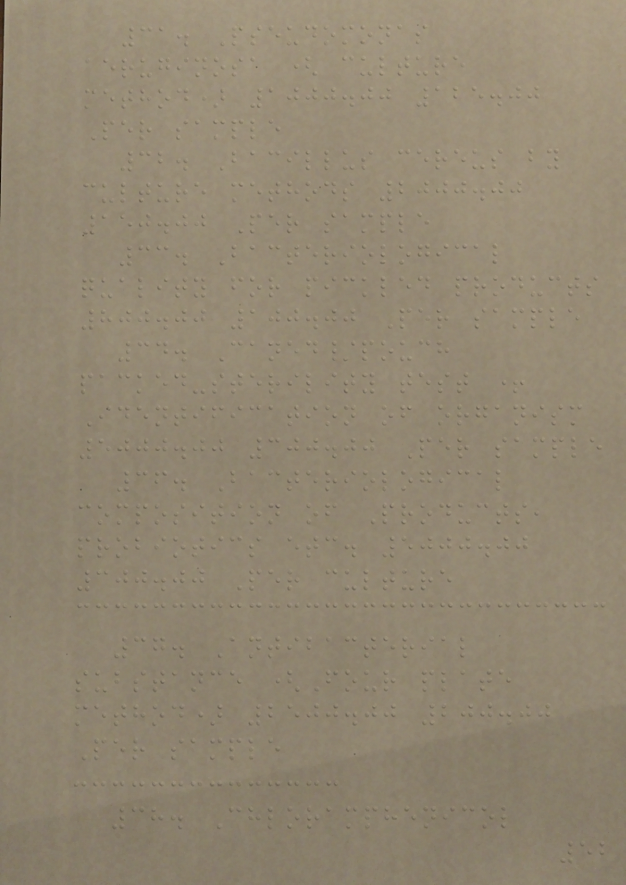31. Pseudomonas
aeruginosa ( culture
method) 1000.00 125.00
Per sample
32. Bacillus cereus by
culture methods 2000.00
150.00 Per sample
33. Bacteriological
quality for pickled products
800.00 100.00 Per sample
34. Caned/pouch
packed-sterility test +
Identification of organism
5000.00 300.00 Per sample
36. Bacteriological
composition of Products,
probiotics etc. 5000.00
300.00 Per culture
37. Antibacterial
substance (Four plate
method) 2500.00 200.00
Per sample
38. Chloramphenicol
52
